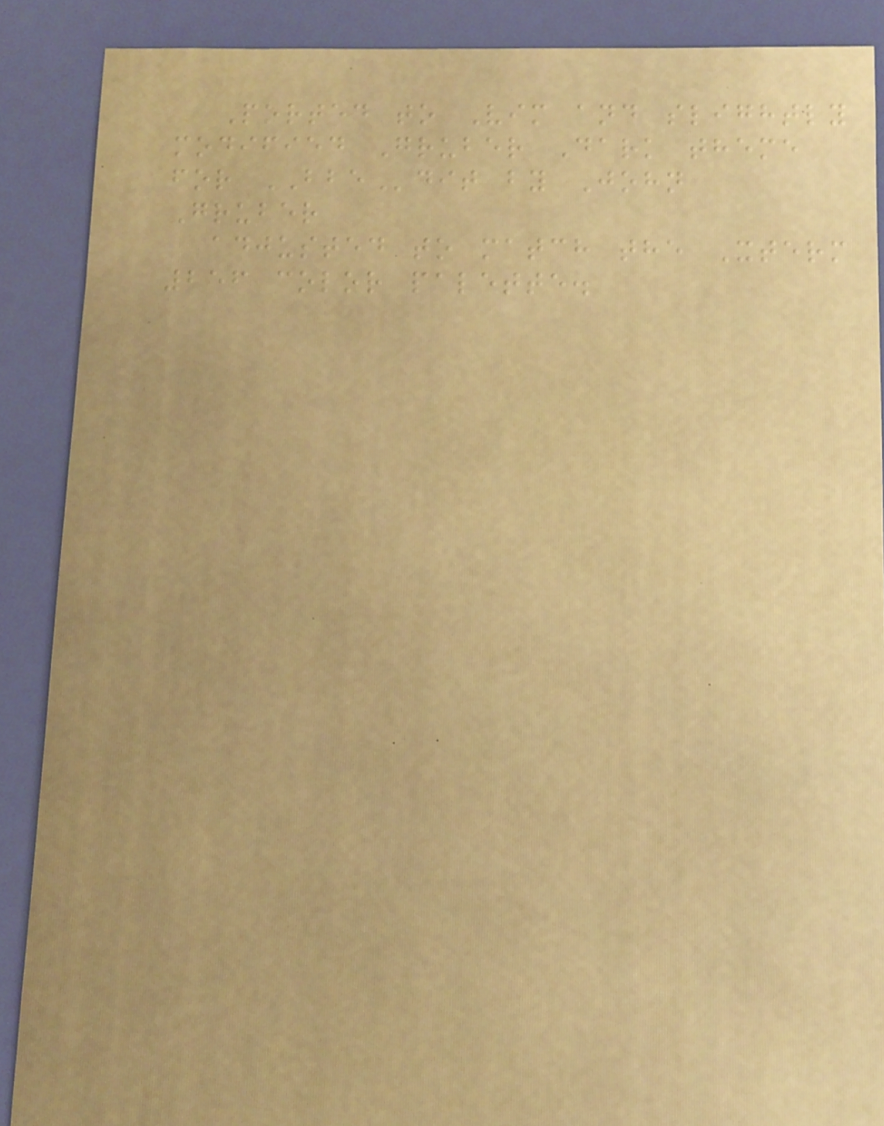Ported to Vim and slightly
modified Gruber Dark theme
for BBEdit by John
Gruber
adjusted to match the Xterm
256 color palette.
